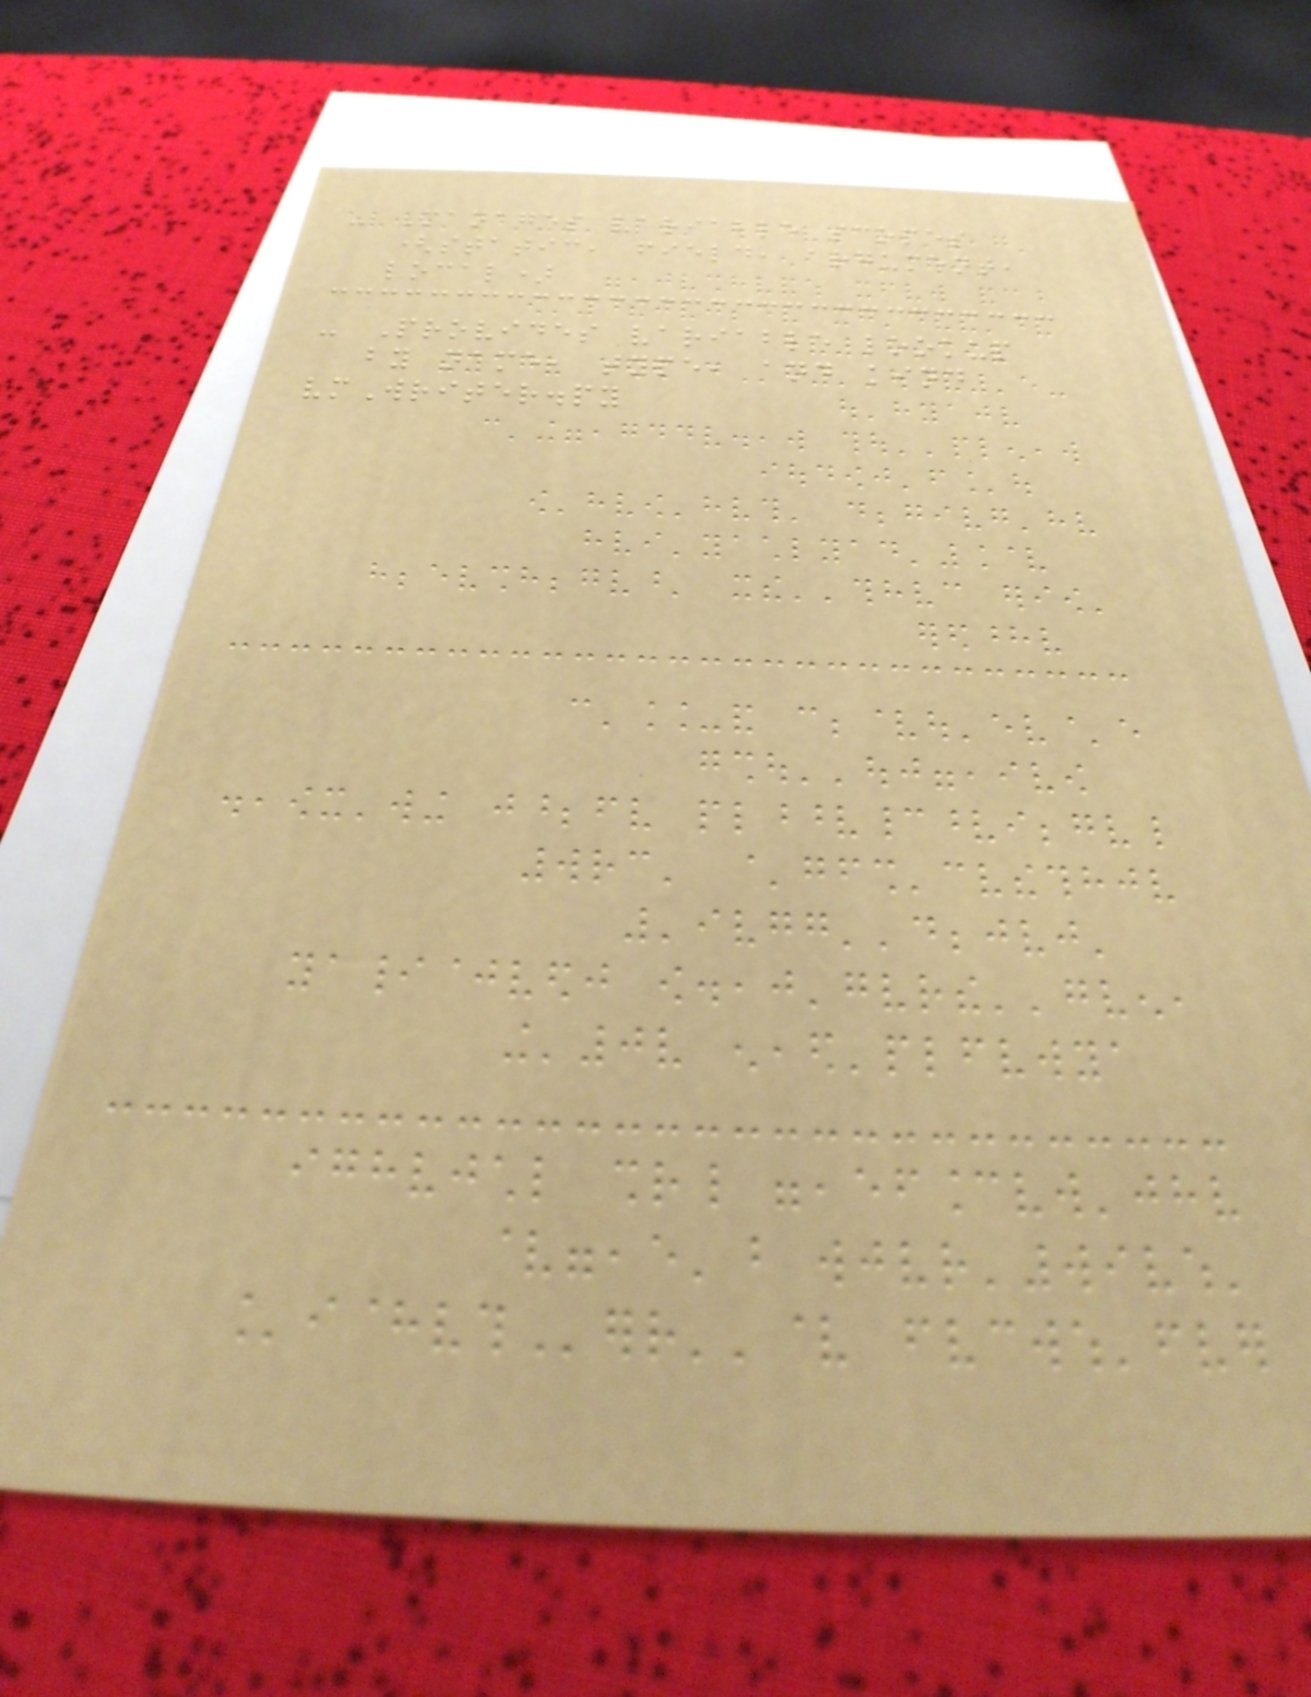- Manages variable scopes
(static, field, argument,
local)
- Provides variable lookup
by name, type, and kind
vmWriter.py
